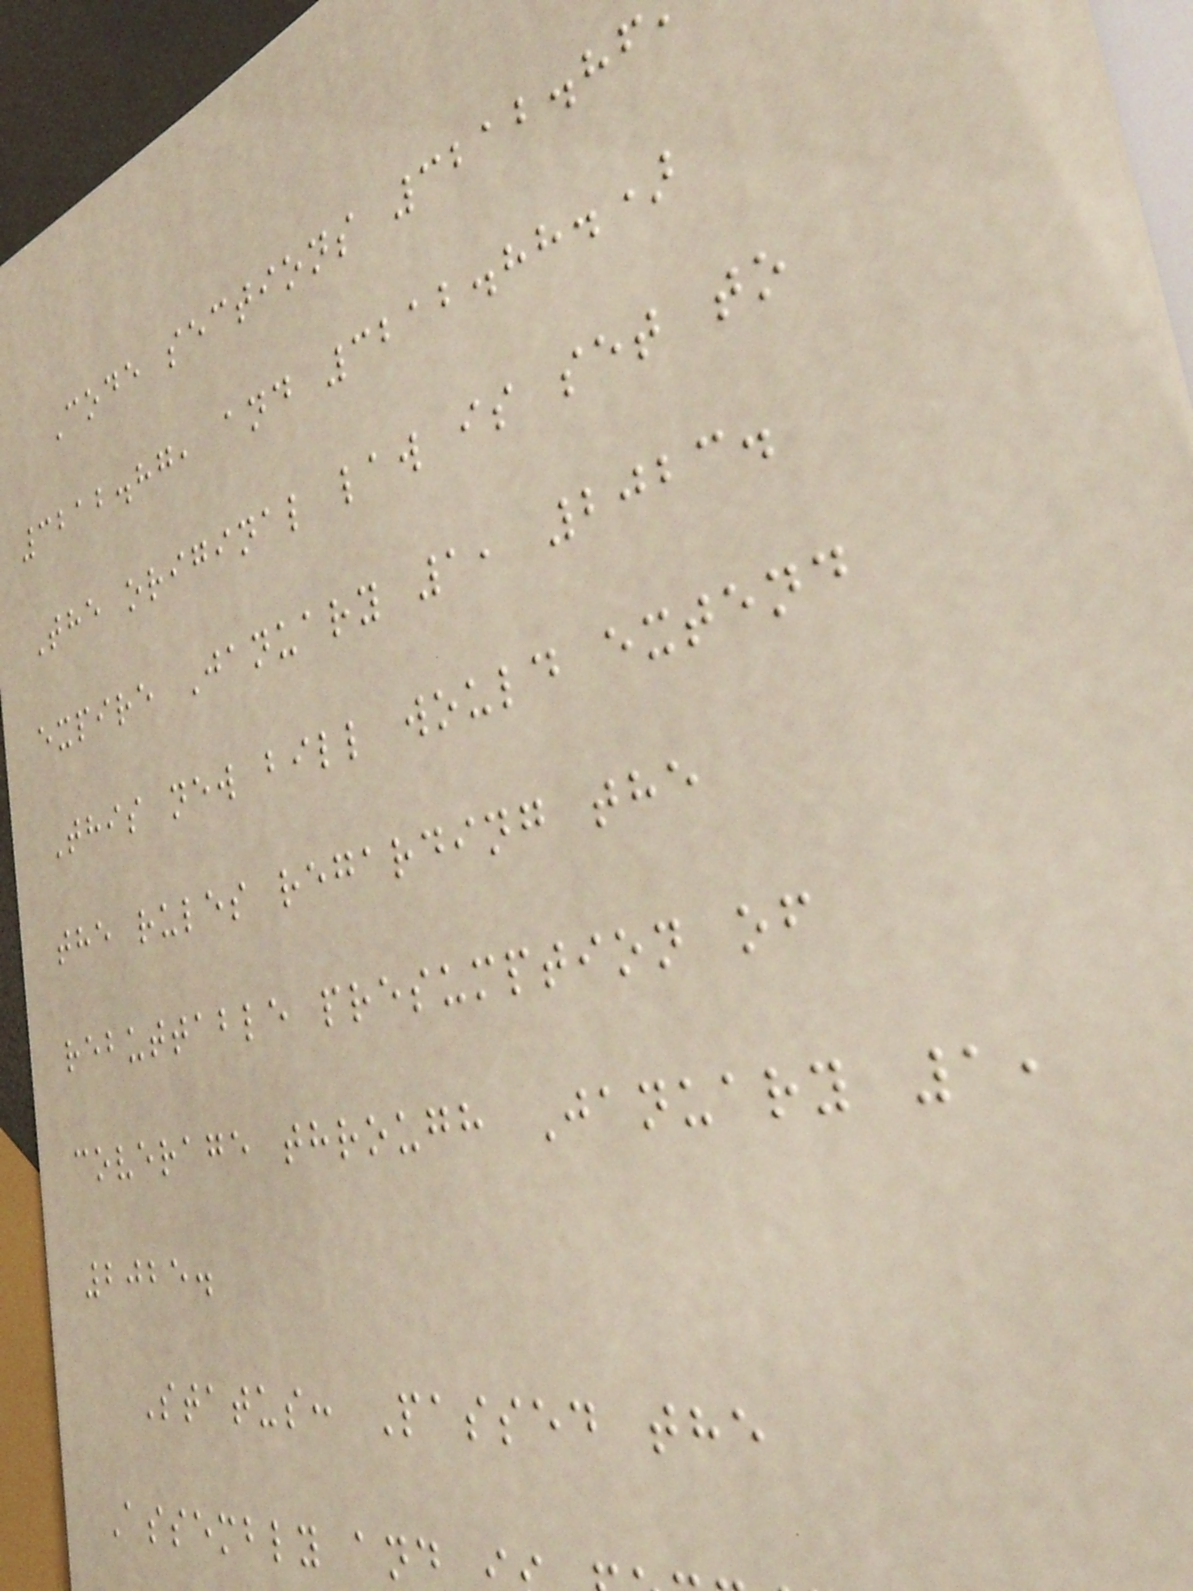Code sections 3212.86
3212.87, and 3212.88.)
The original law is set to
expire January 1, 2023.
This new bill would extend
the rules regarding the
rebuttable presumption of
coverage through January 1,
2025.
Status: Passed the
Assembly and
